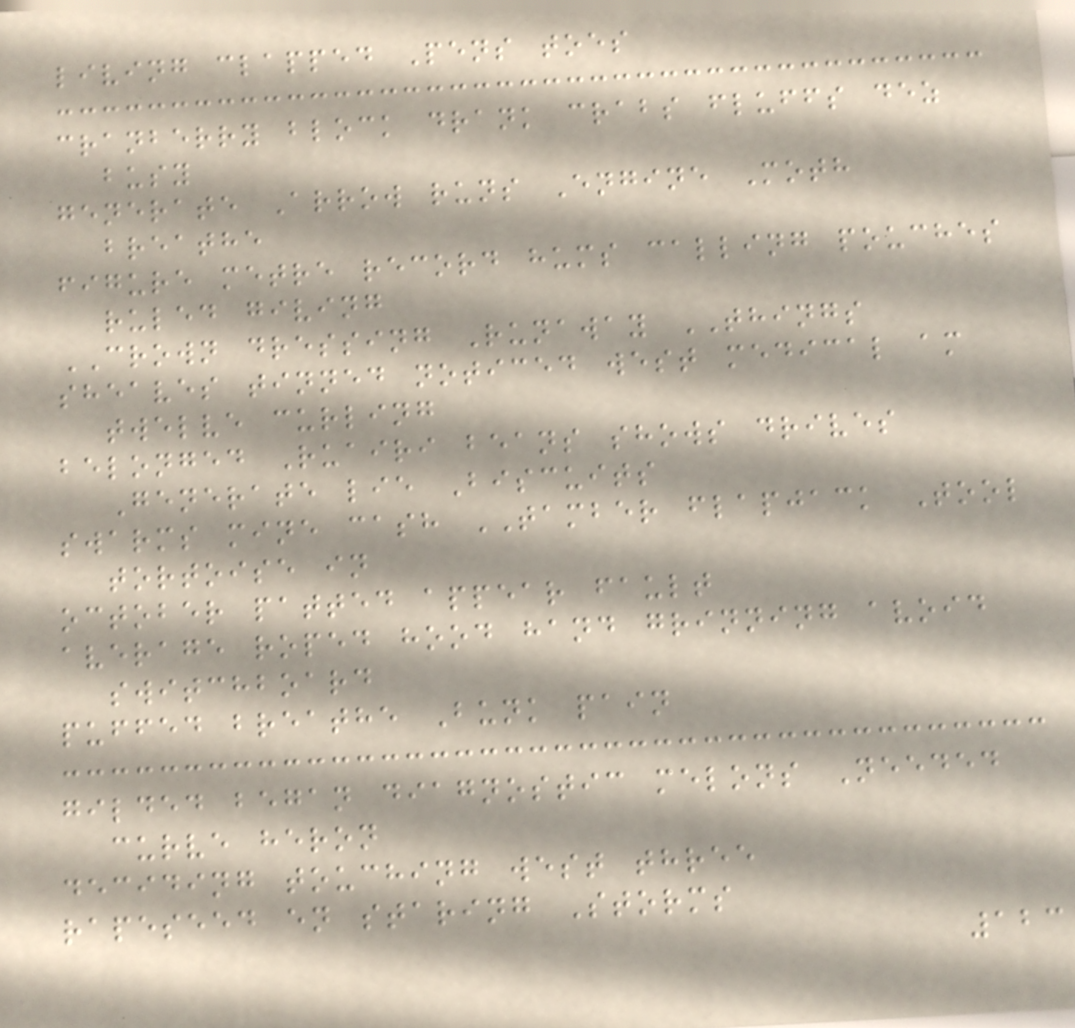living clapped Pens toes
cranberry block drank crabs fluffs dez
busy
generate Arrow runs Engine Moth
breathe
figure metre record hums calling pouches
ruled giving
CROWN dressing Runaway THINGS
sheaves tinned noticed west medical am
twelve curling
belonged Ruairi beans shows drives
Generate lie Biscuits
swarms mine cash TAMBER flapjack Tool
tortoise in
october patted appear fault
average roped hood hand grinning avoid
switchboard
puffed breathe Bunk pain
gilded began diagnostic melons Needed
curve heron
deciding touching west three
rapeseed en staring Storms
123
